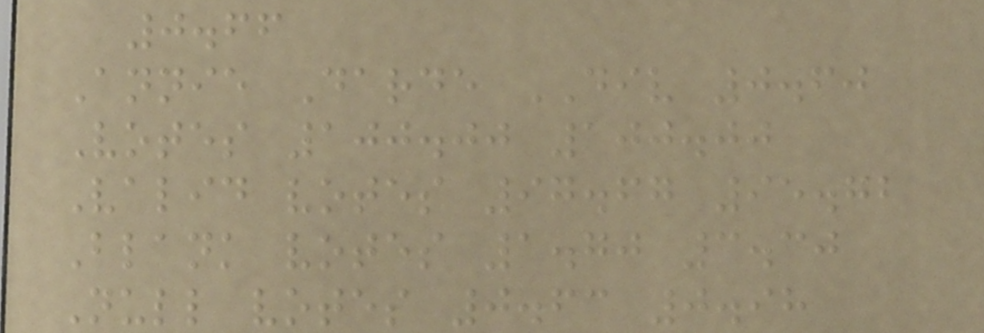0.66
Annie Darde DIV 0.60
Votes 100.00 100.00
Valid votes 97.67 95.72
Blank votes 1.70 3.30
Null votes 0.63 0.98
